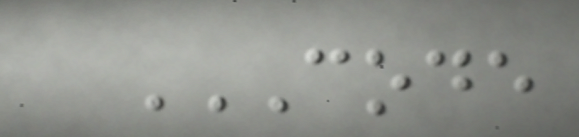CODE
